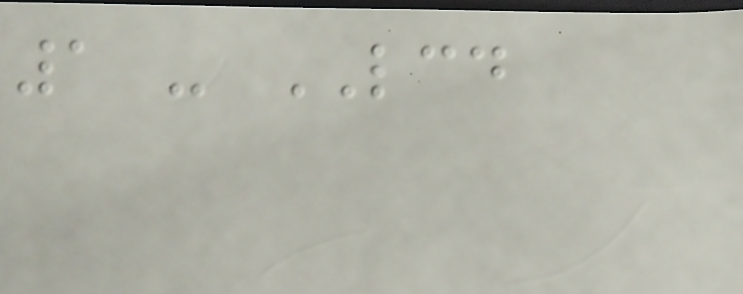1 - LCD
